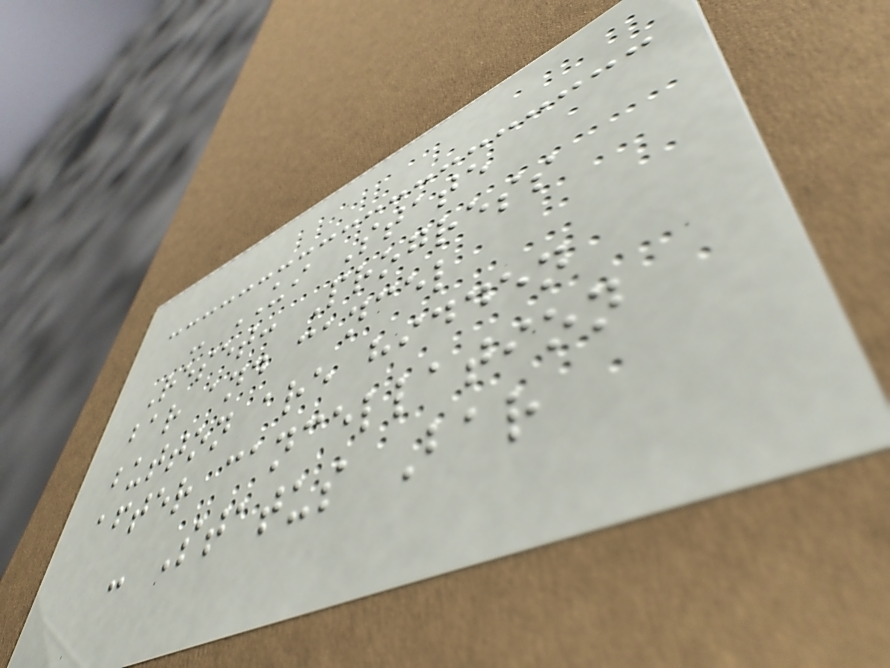- UI State
Reset: Progress
bar and cancel
button are hidden
after cancellation
- Status Bar
